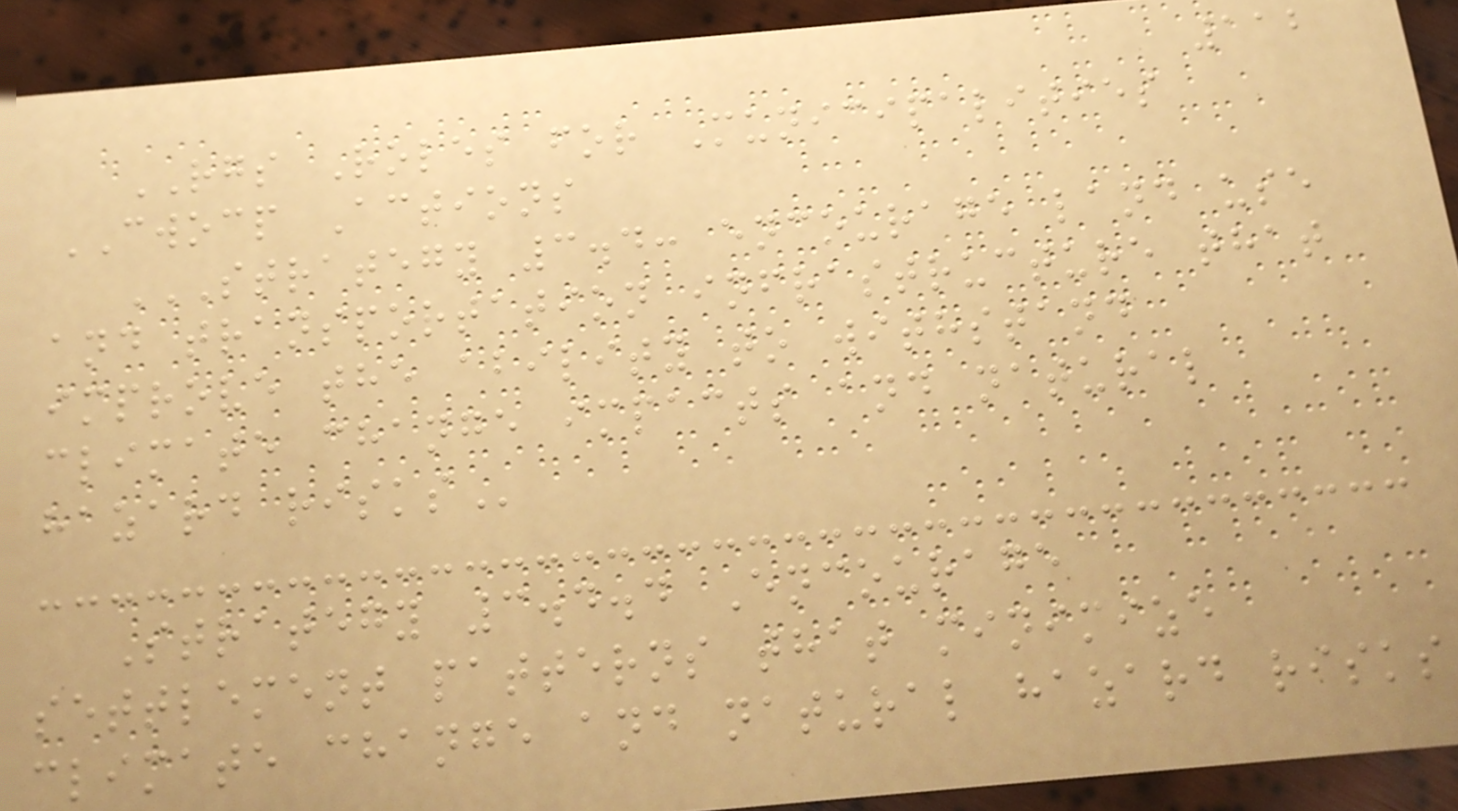112
RGS Roles for Municipalities
CWOCP Actions
STRATEGY 3.4: ENCOURAGE LAND USE
AND TRANSPORTATION INFRASTRUCTURE THAT
IMPROVE THE ABILITY TO WITHSTAND
CLIMATE CHANGE IMPACTS AND NATURAL
HAZARD RISKS
Strategy 3.4.4 Encourage
settlement patterns that minimize
climate change and natural hazard risks
